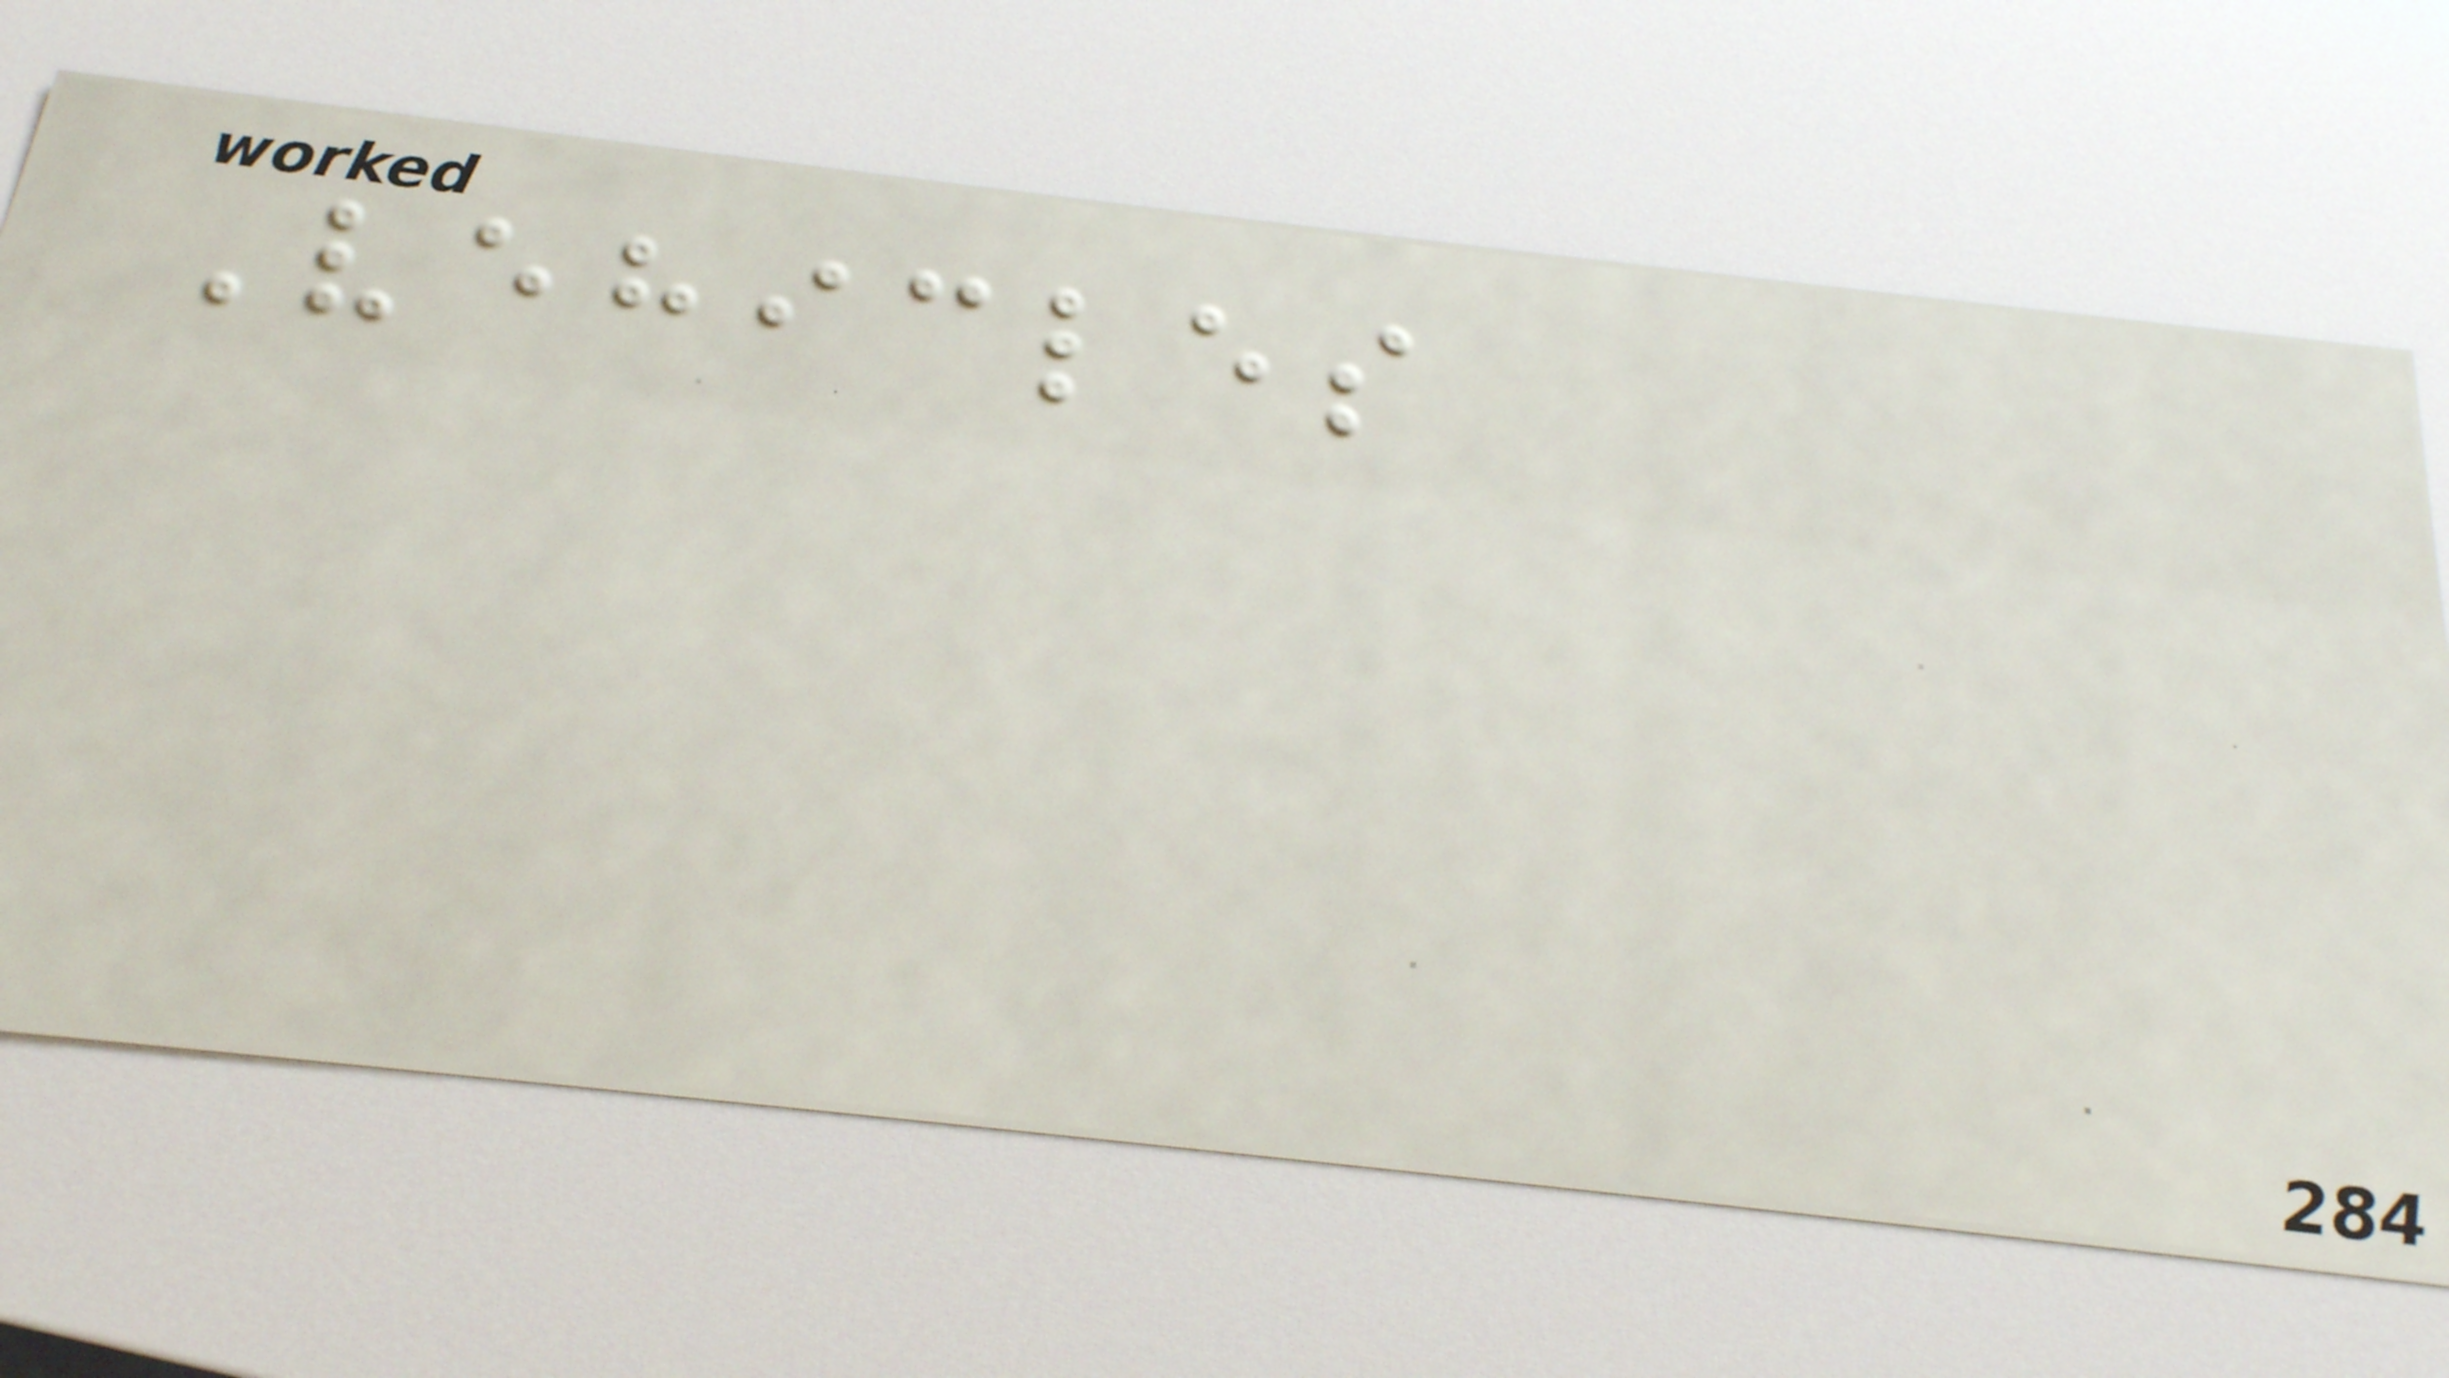Vehicles
